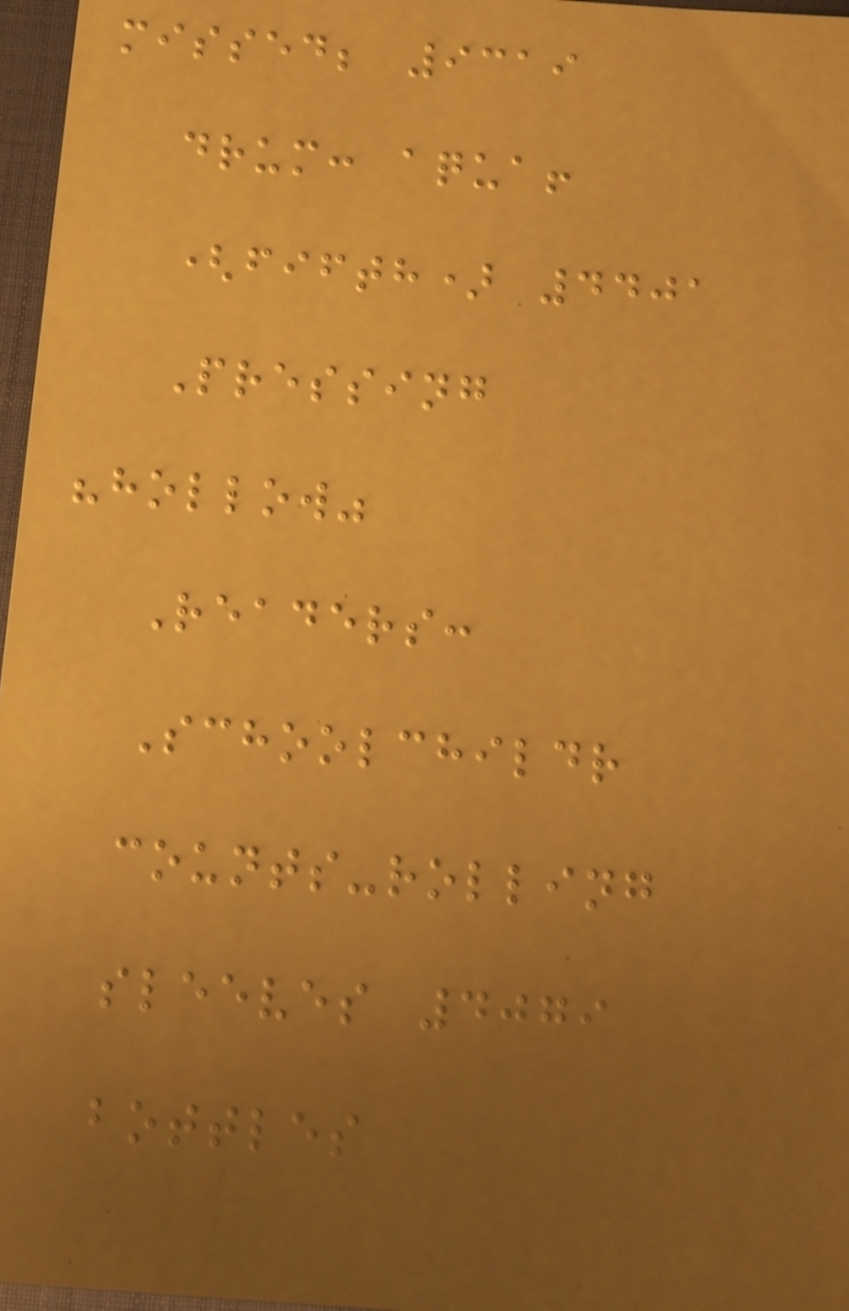missed; 9319
drum: aqua!
(fifth) 4401
Pressing
"hollow"
Readers:
Schoolchildr
counts-rolling
sleeves 4079
bottles
